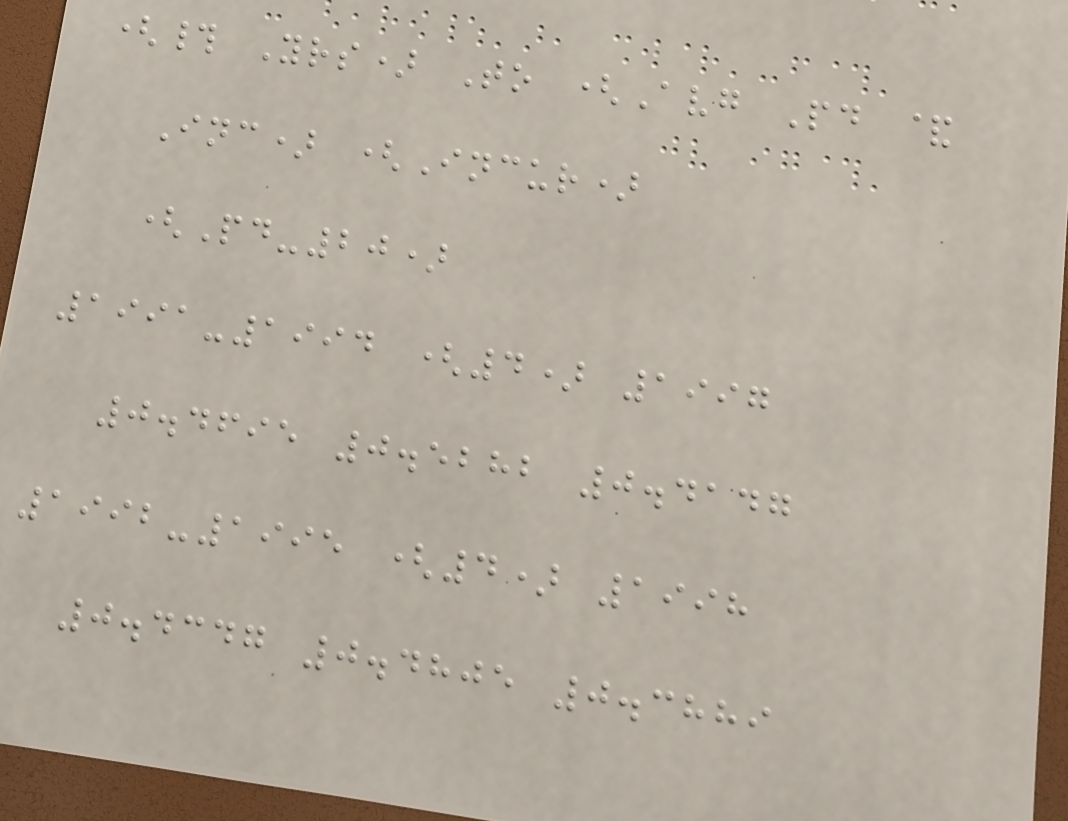(# Yrs) To (Avg Pd &
Inc) (Incur)
(Pd-20)
1991-1994 (4) 1997
0.4695 0.5282 0.4147
1992-1995 (4) 1998
0.4347 0.4805 0.3889
